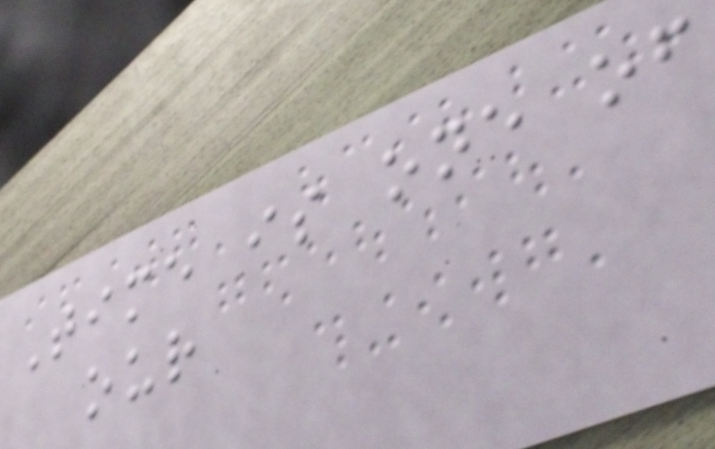Time is one of
our
